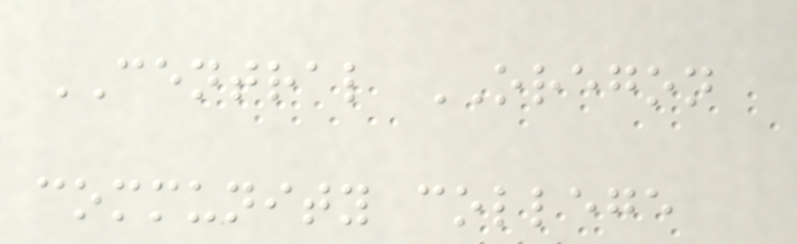CENTRAL OREGON
community college
